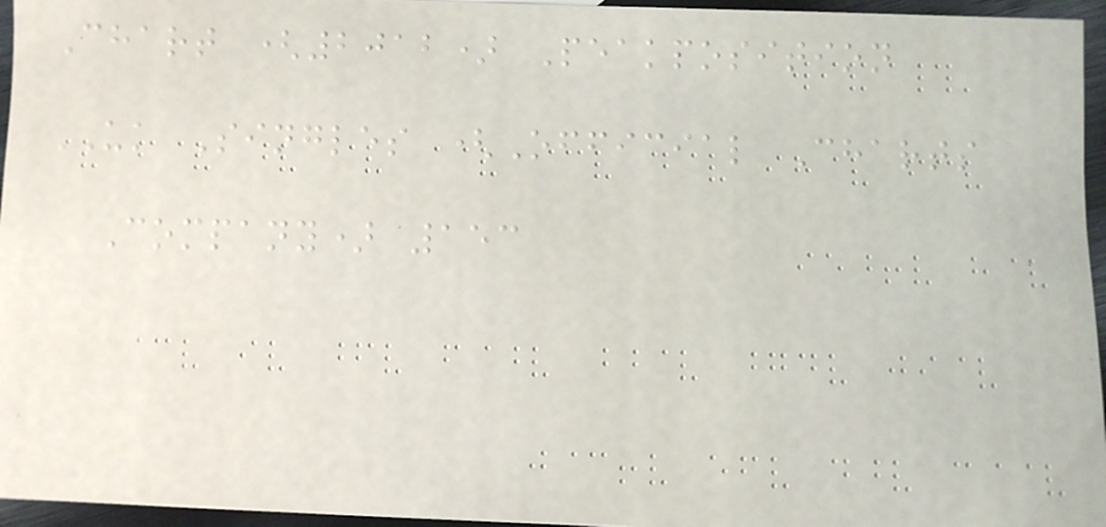Chart (2012) Peakposition
UK Singles (Official Charts
Company) 153
